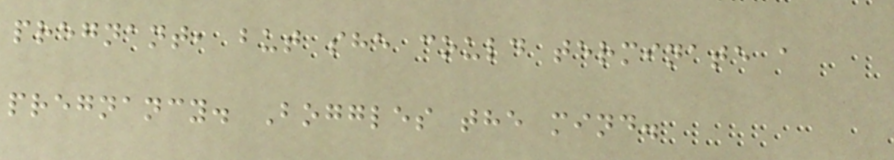pregnant, but she could terminate a
pregnancy. Boggles the mind.
